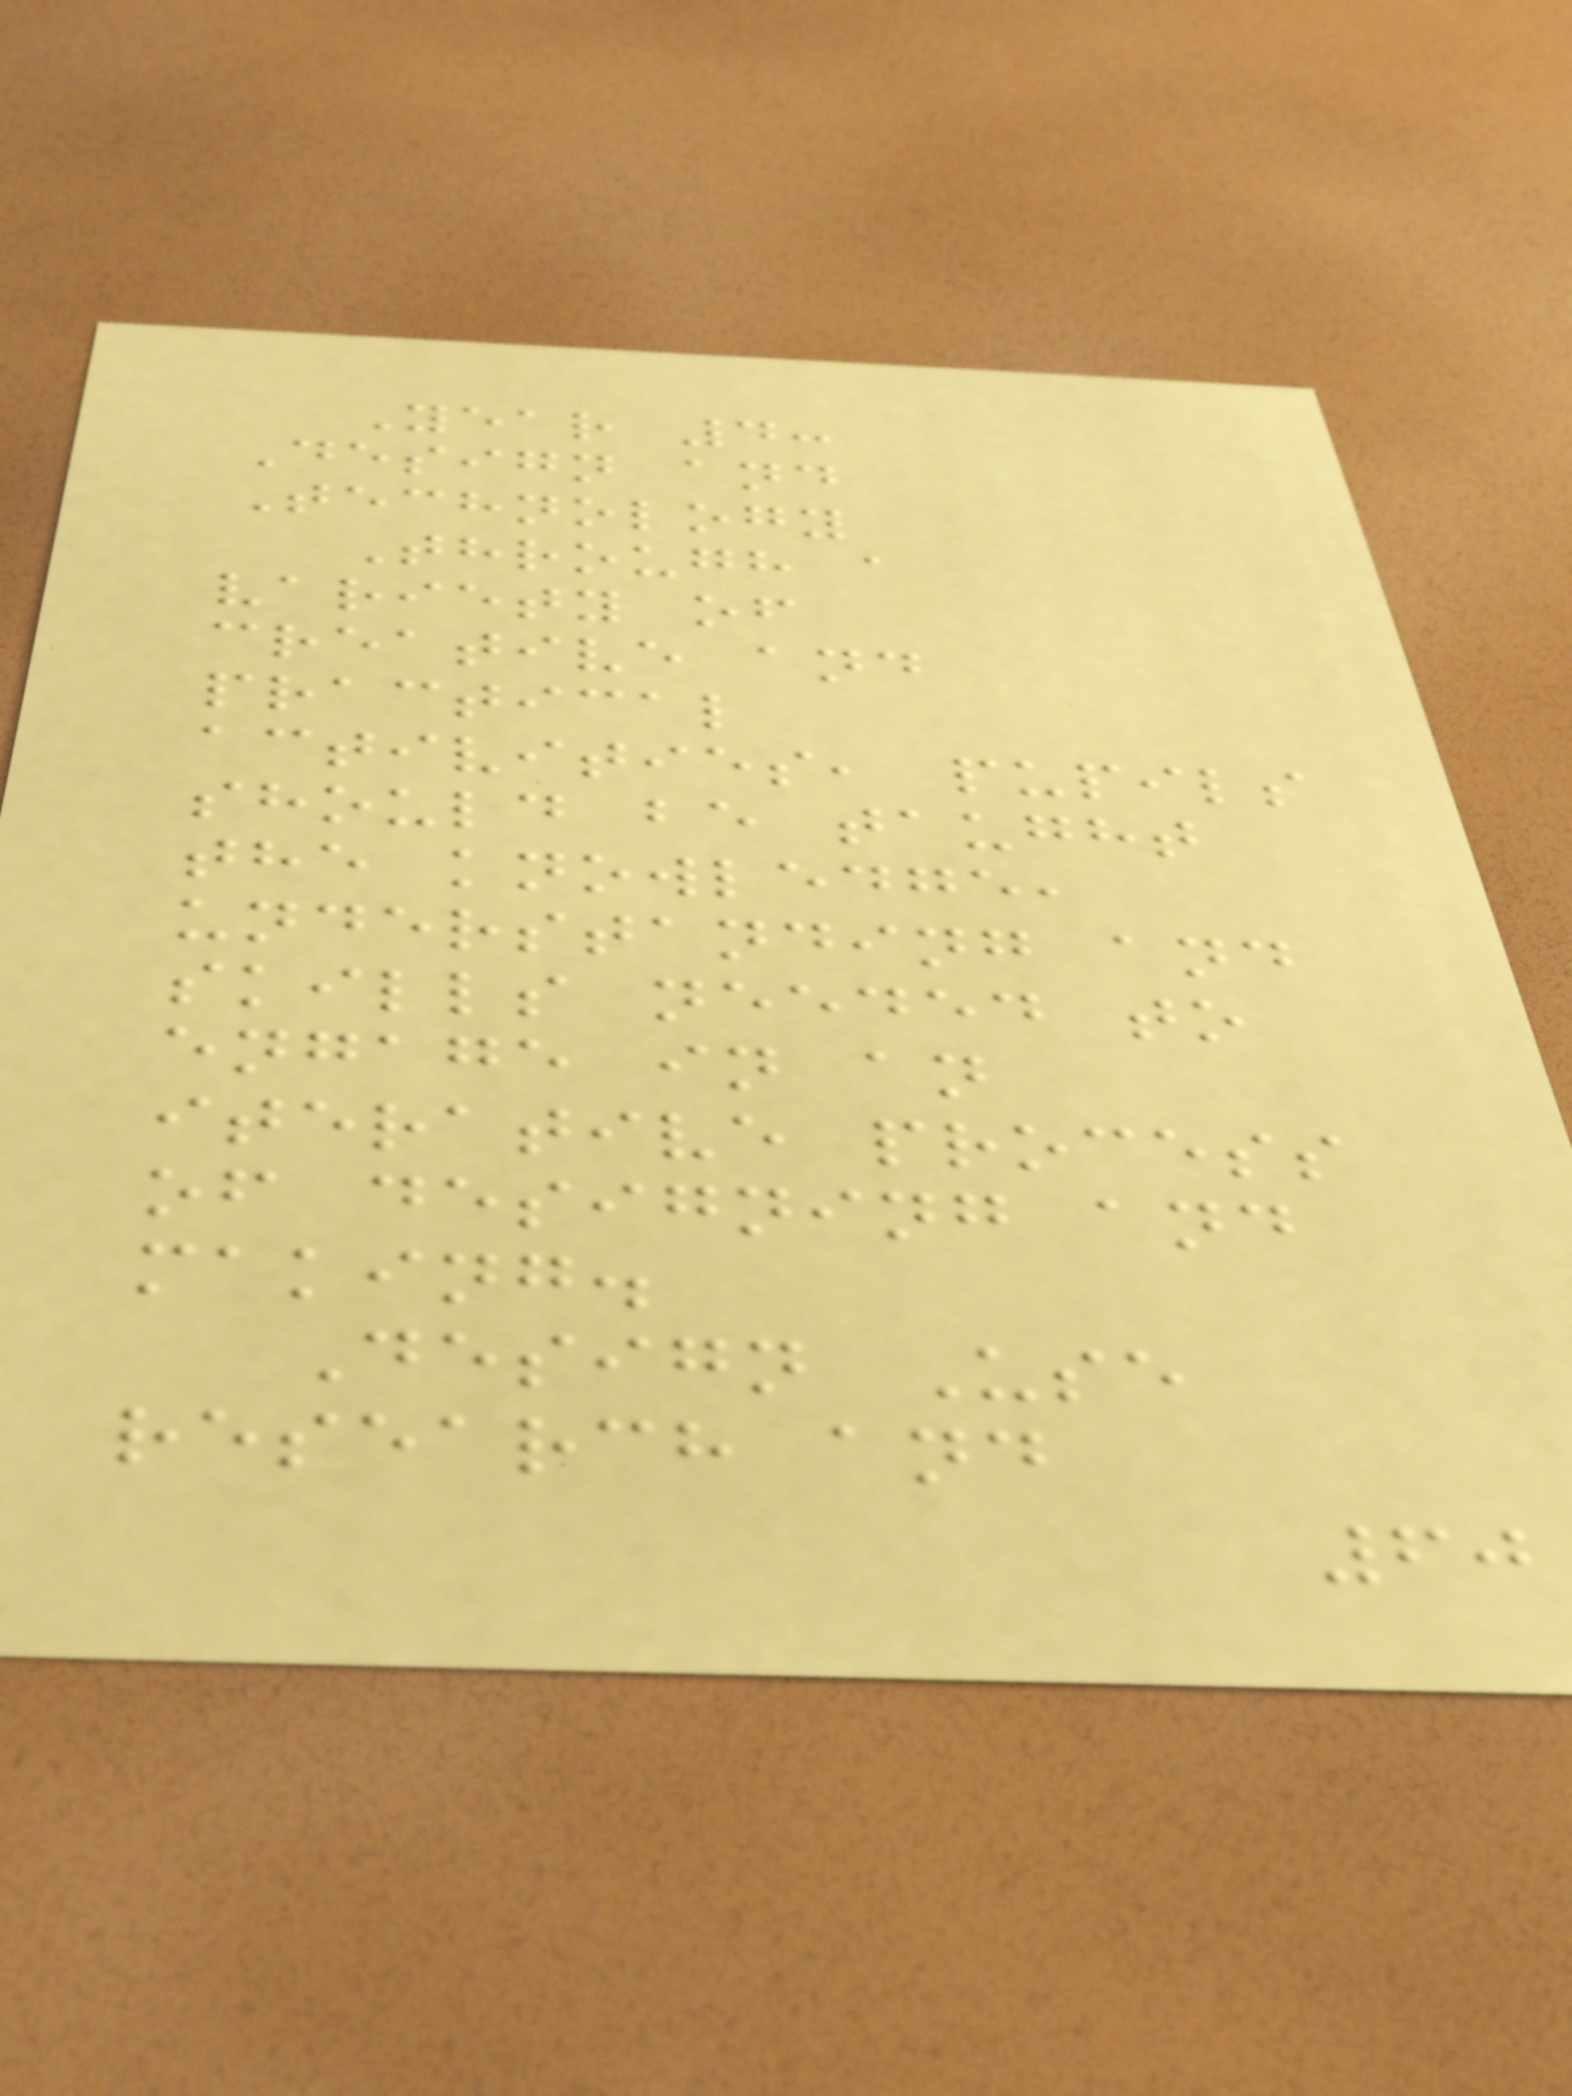Year 4:
Design and
Technology
Through a
variety of
creative and
practical
activities, pupils
should be taught
the knowledge,
understanding and
skills needed to
engage in an
iterative process
of designing and
making.
Design Use
research and
60
